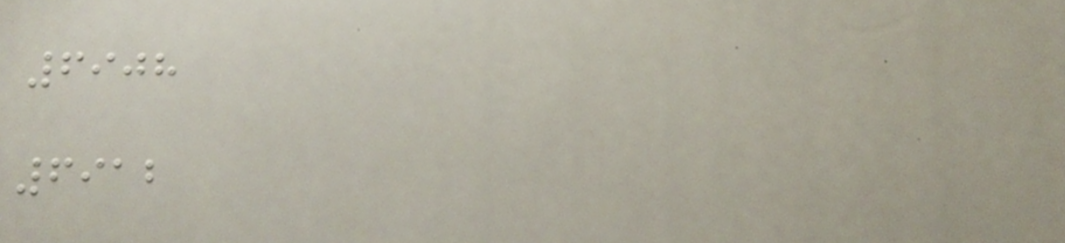6908
6912
